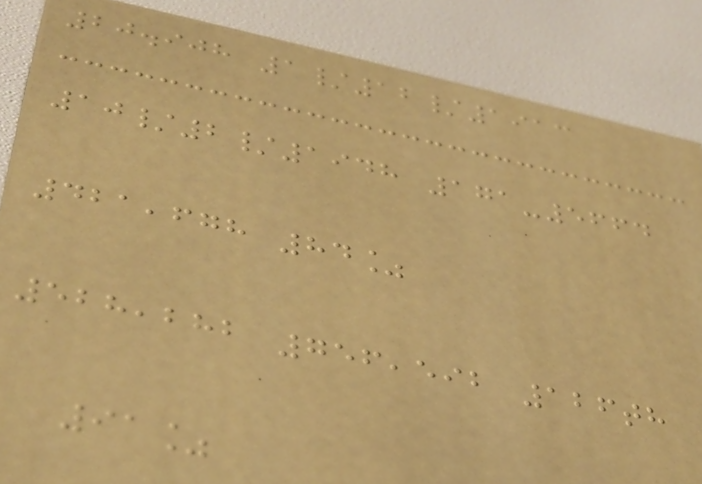20.908 1/12/1913
10/2/1948 171-5664
421,678 84%
528,282 756,592 126th
91%
